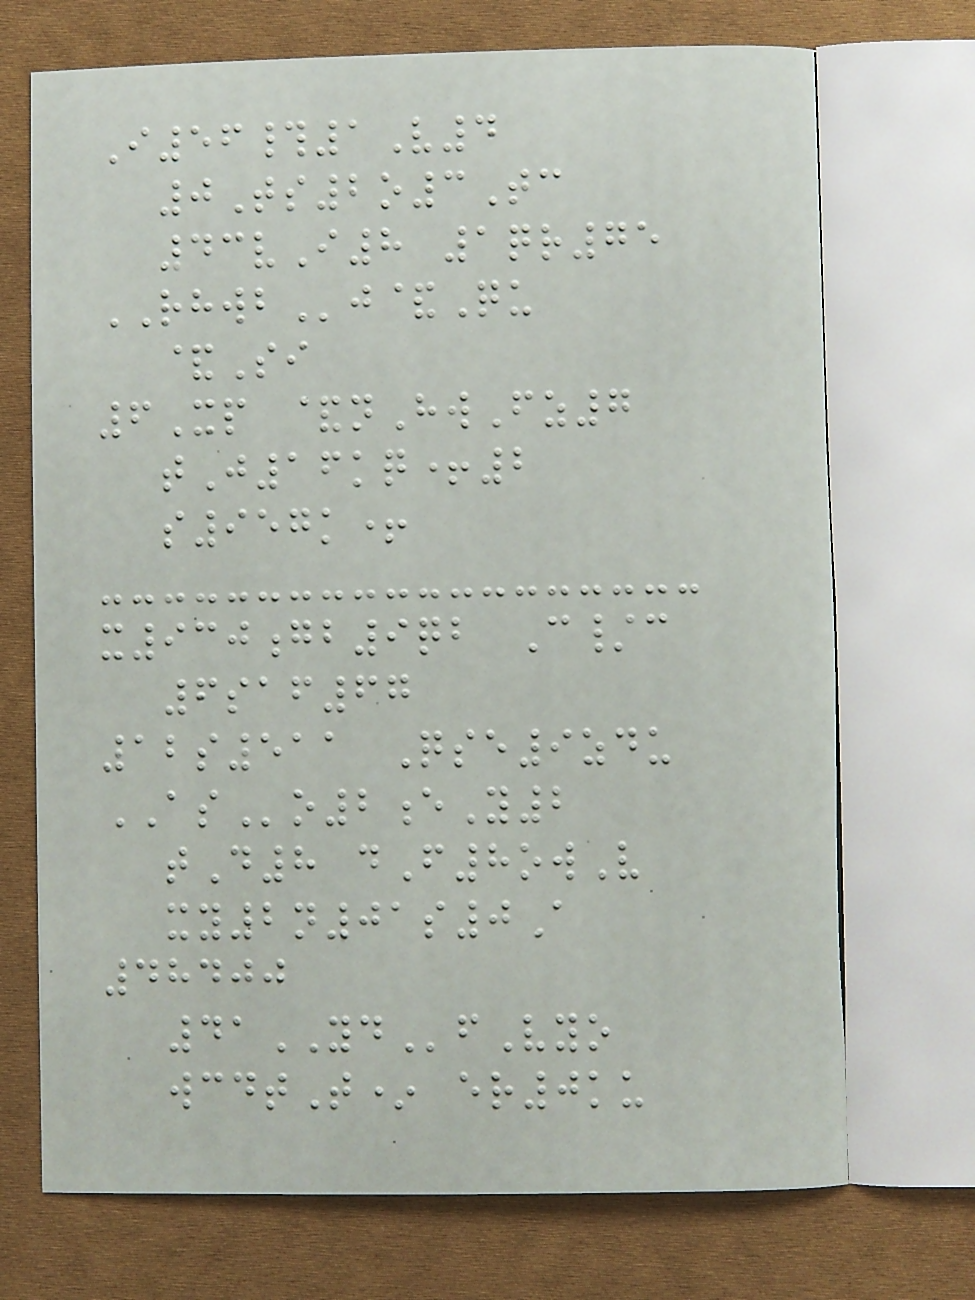I56#1V4
0Ts2o3Tc
43vI8 1qr75
RHWBj&Qu
&Si
6Xp &nHwFz7
tJ16kq+2
s957k+
x930gb9qb C/c
6saf67
12s511 Qse9zdu
ASo2eY2
tD8 dF8owV
xy2n01s0A
48400
41YDfVyo
wcdtT* er0ku
